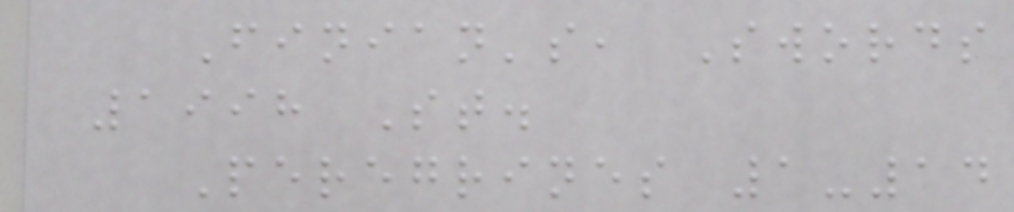Finian's, Swords
1998 St.
Peregrines 1-14
